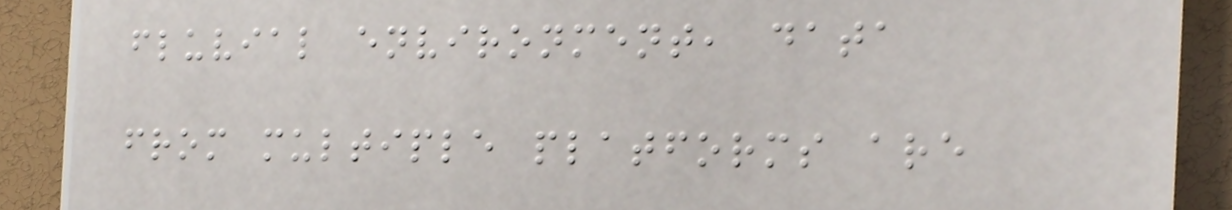fluvial environment, data
from multiple platforms are
